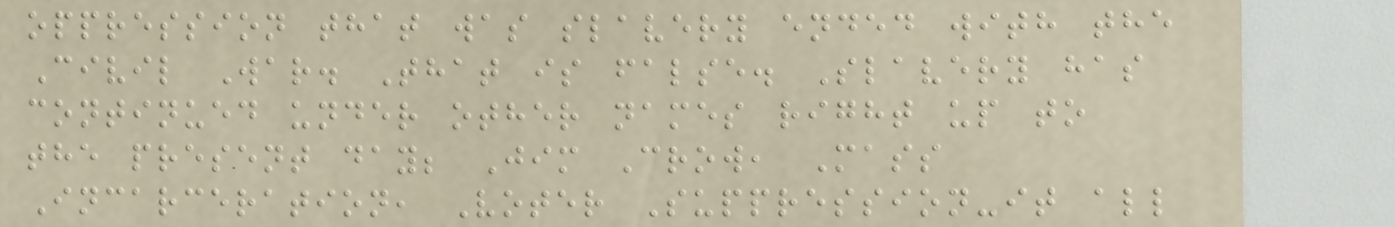oppression that was slavery ended with the
Civil War. That is false. Slavery has
continued under other names right up to
the present day; Jim Crow, Mass
Incarceration, Voter Suppression-it all
